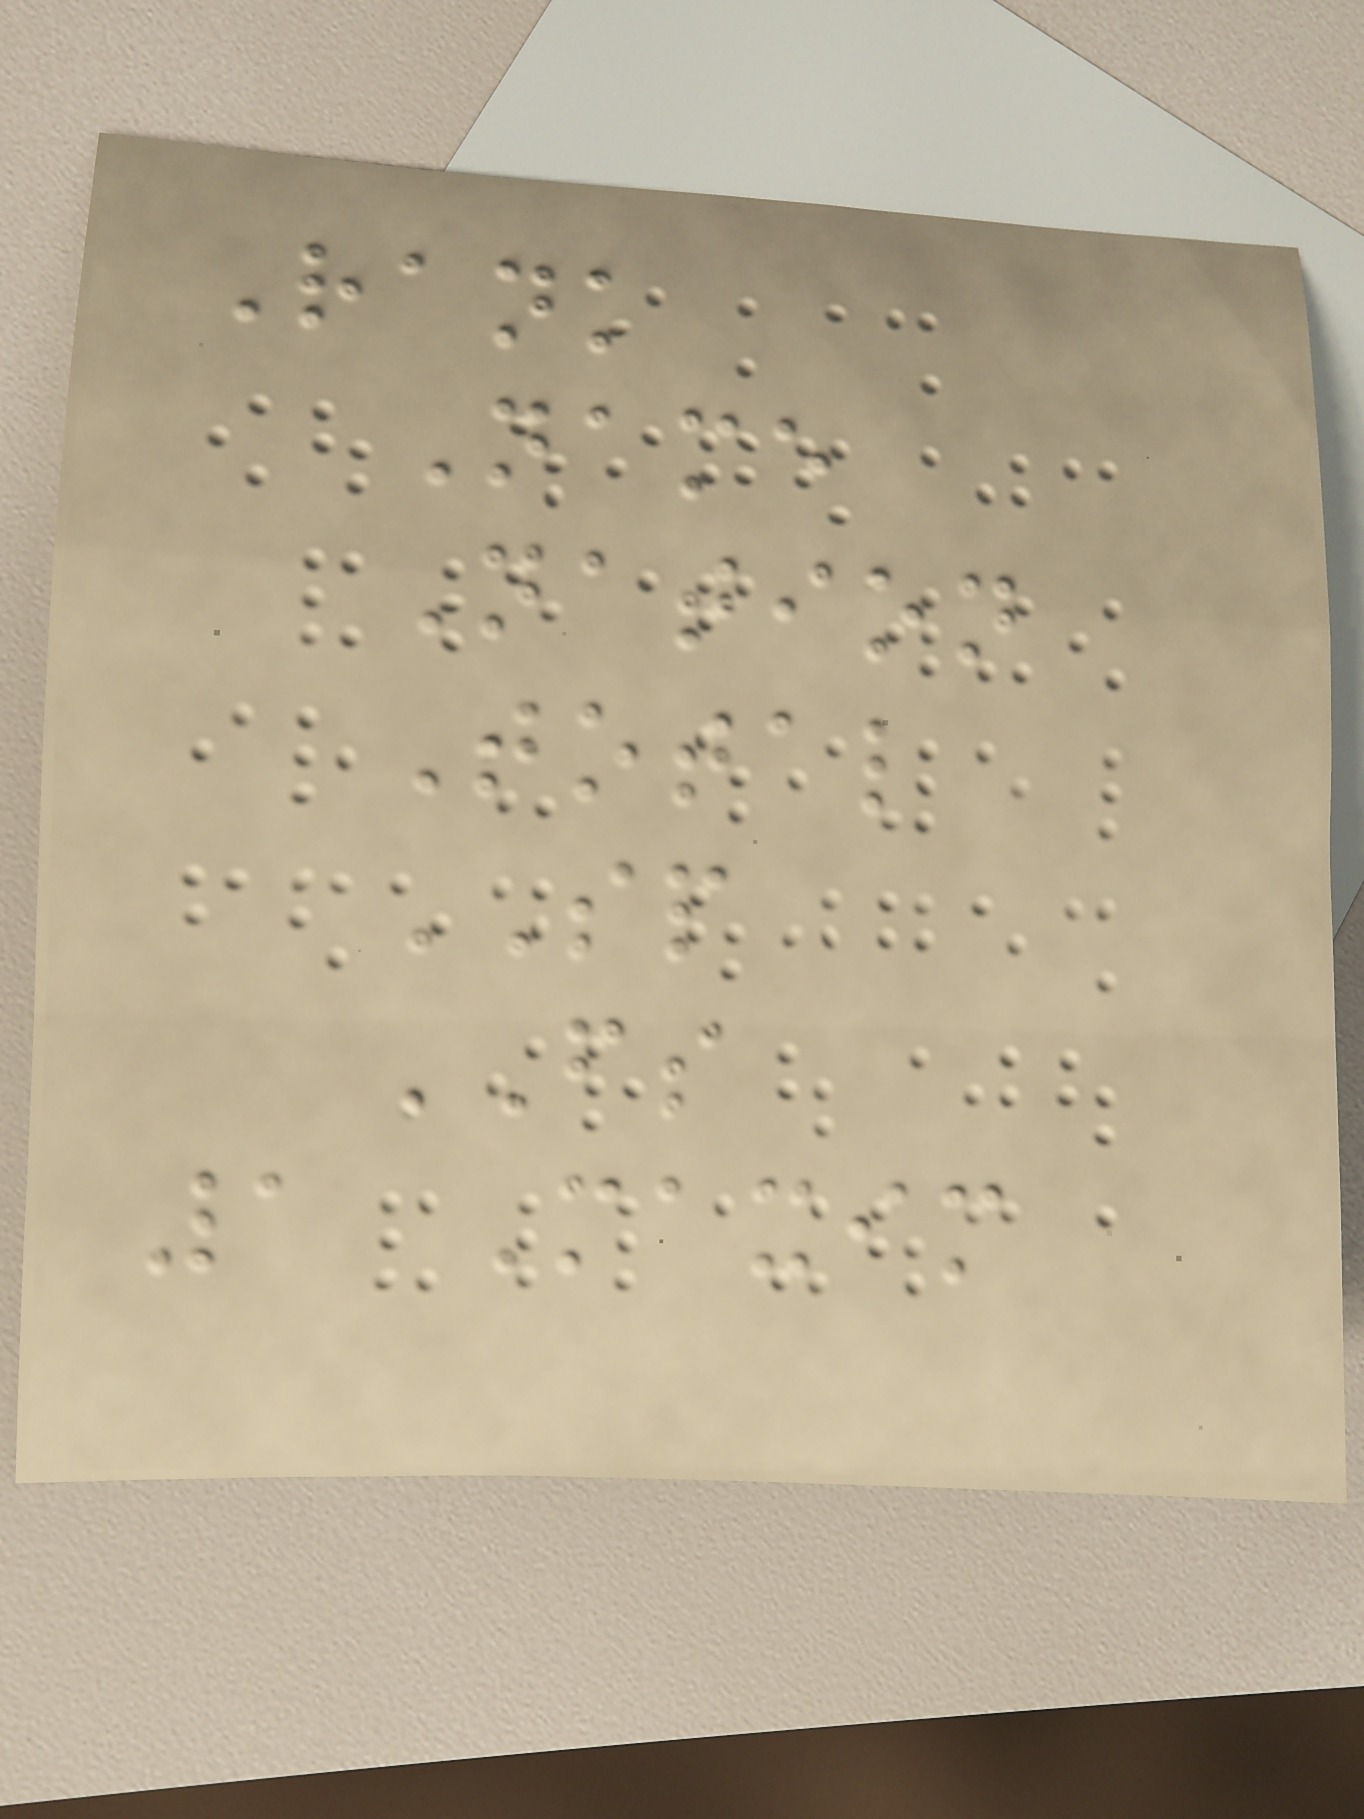Rank
Name
Nation
Total
SP
FS
1 Maxim
